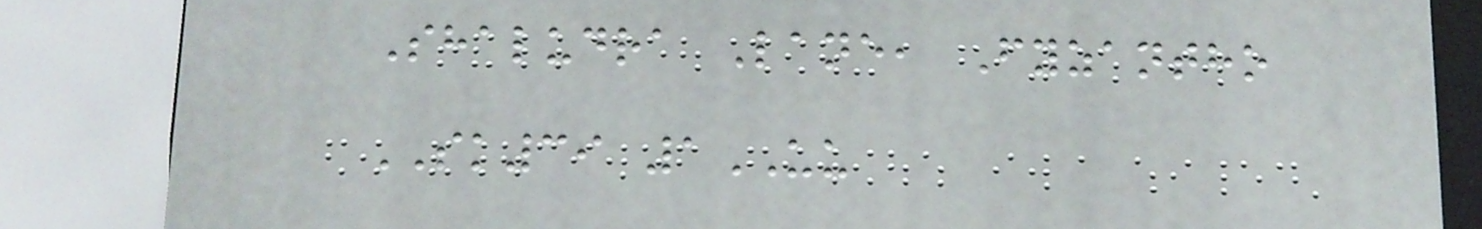Shaludra Lane, Fyzantho
SK39 1UU
